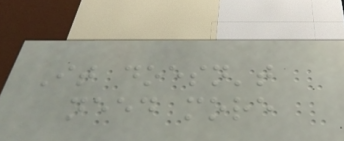It doesn't
need more
